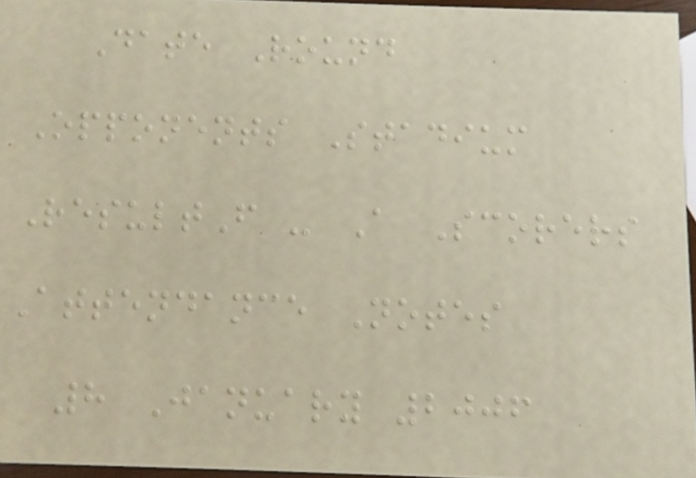Date Round
Opponents Stadium
ResultF - A Scorers
Attendance Notes
8 January 2006
